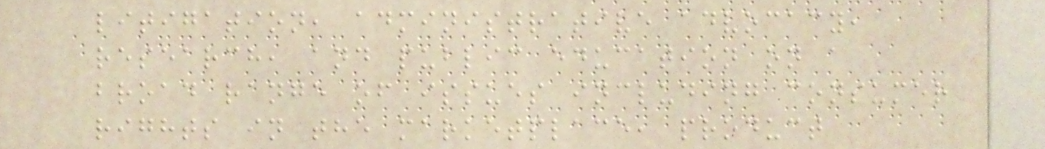litigation, administrative advocacy,
research, and public education on a
broad range of issues including consumer
rights in the marketplace, product
